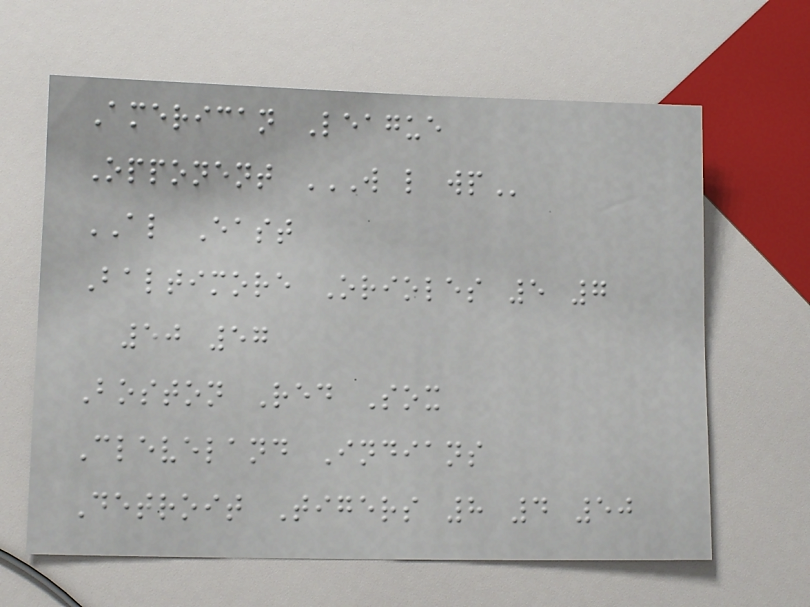American League
Opponent W L WP
AL East
Baltimore Orioles 5 7
50 57
Boston Red Sox
Cleveland Indians
Detroit Tigers 8 4 50
